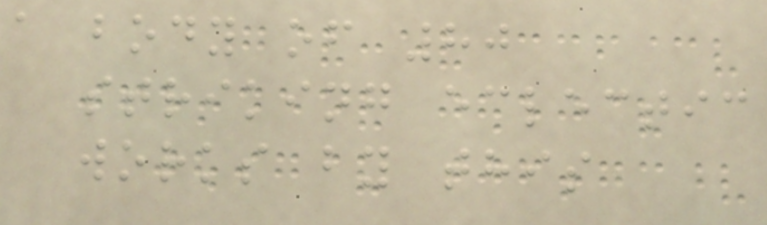a body of 80
striking eclectic
works by this
